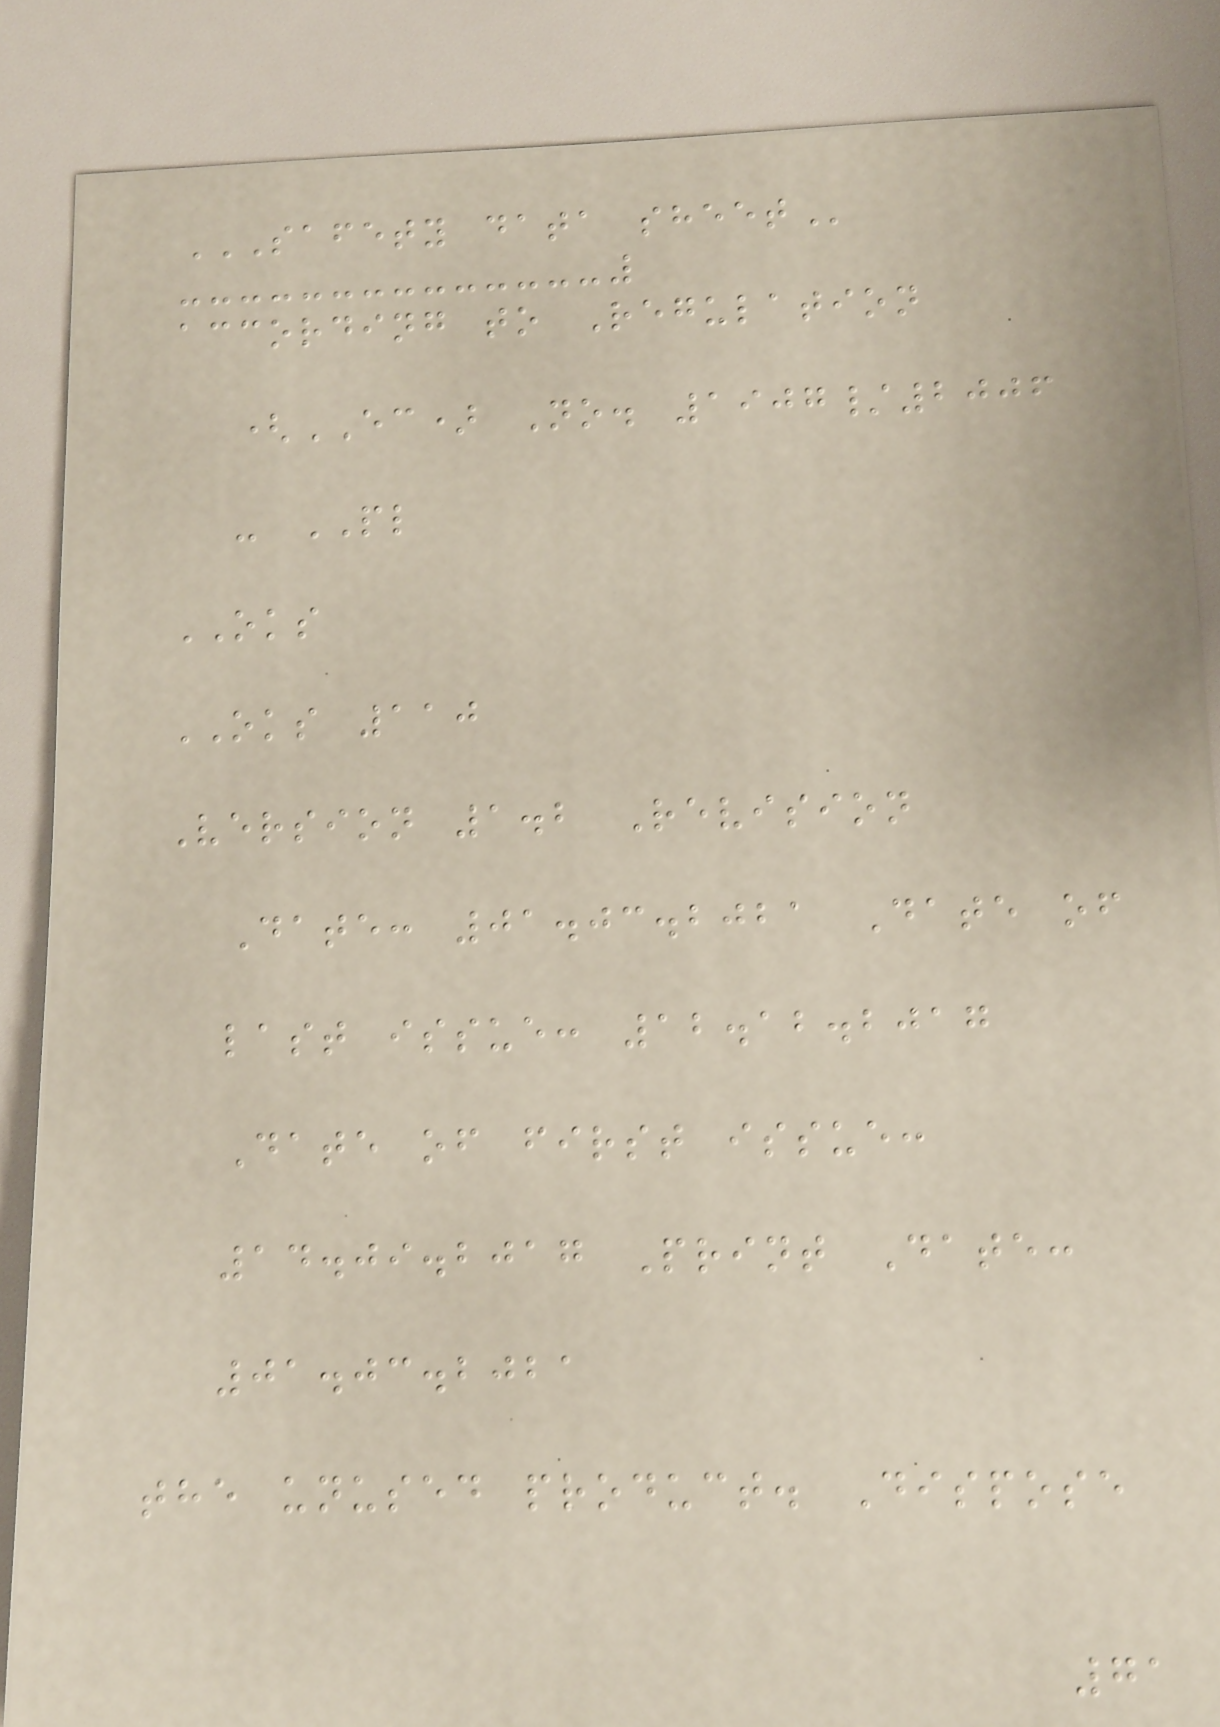SAFETY DATA SHEET
according to Regulation
(EC) No. 1907/2006
- PL
OKS
OKS 110
Version 1.2 Revision
Date: 01.03.2021 Date of
last issue: 12.12.2017
Date of first issue:
14.09.2017 Print Date:
01.03.2021
the unused product. Dispose
71
